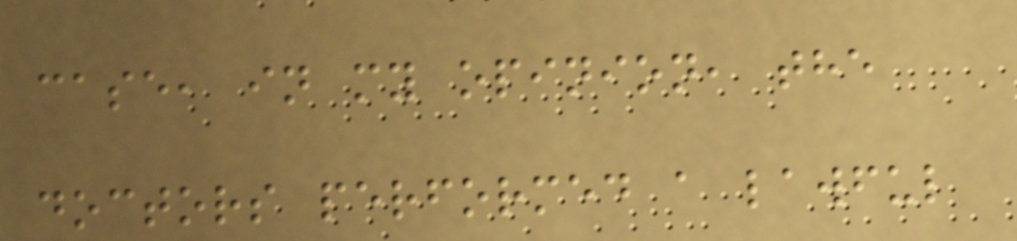case, in my opinion, the
doctors performed a lawful
